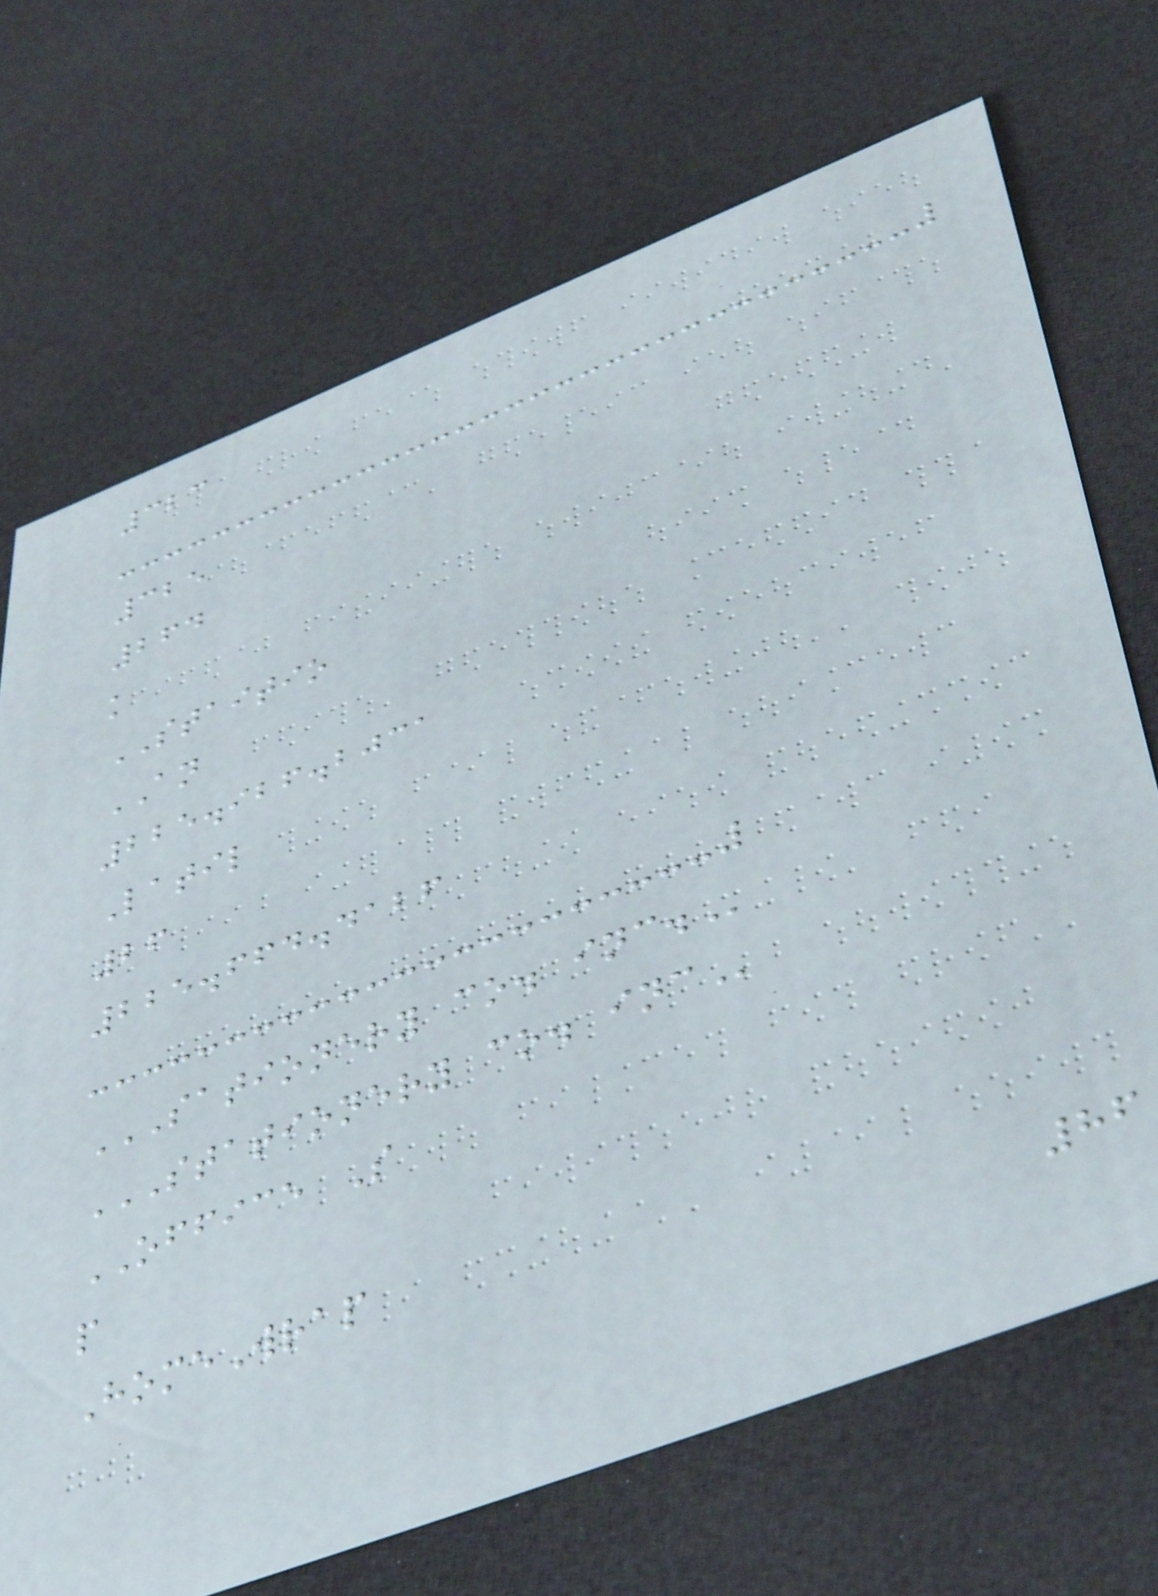323
325
264
k
STAITIO
AN
225.926.2031
Latil
26
225.664.4126
SATIONERY CO. INC.
STATIONERY CO. INC
OFFICE S
p
HomeWrap
86
